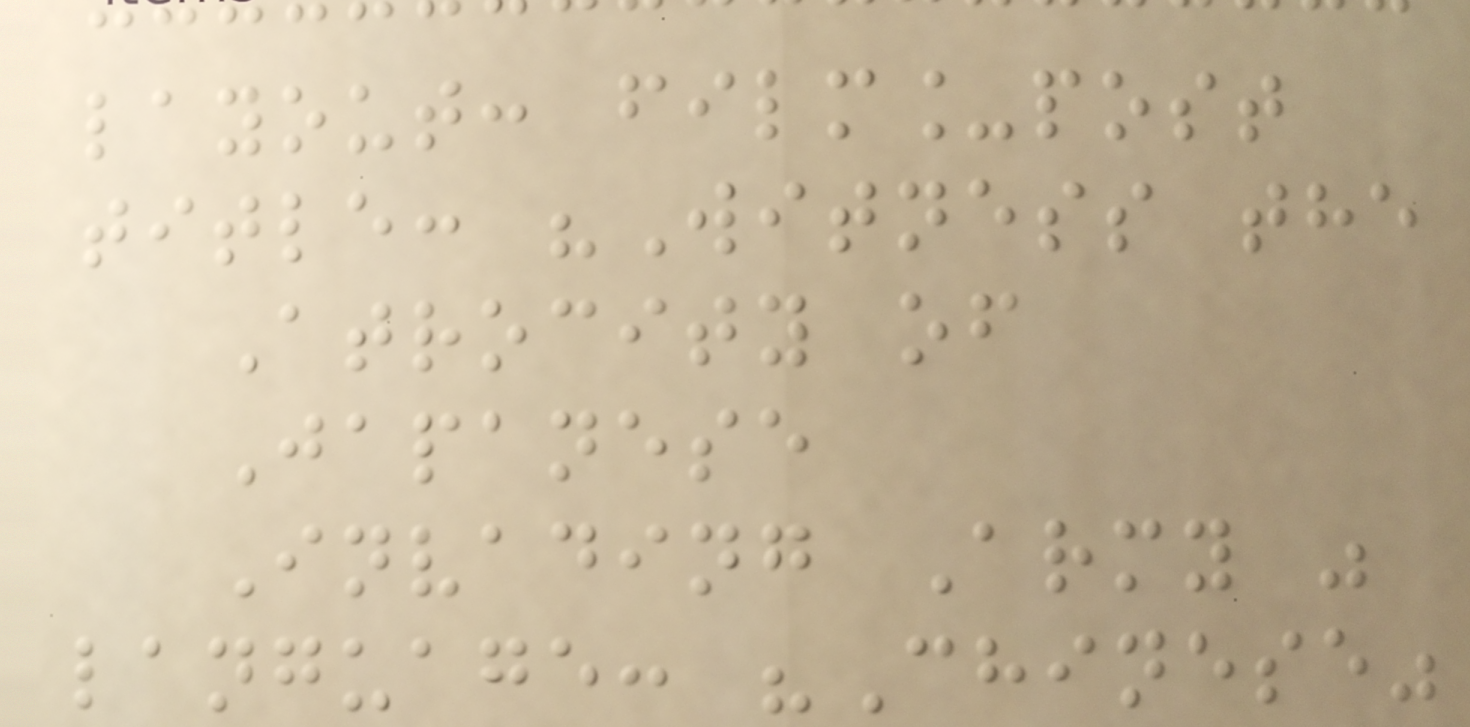layout: film_post
title: "Witness the
Atrocity of
Japanese
Invading Army "
language: "Chinese"
